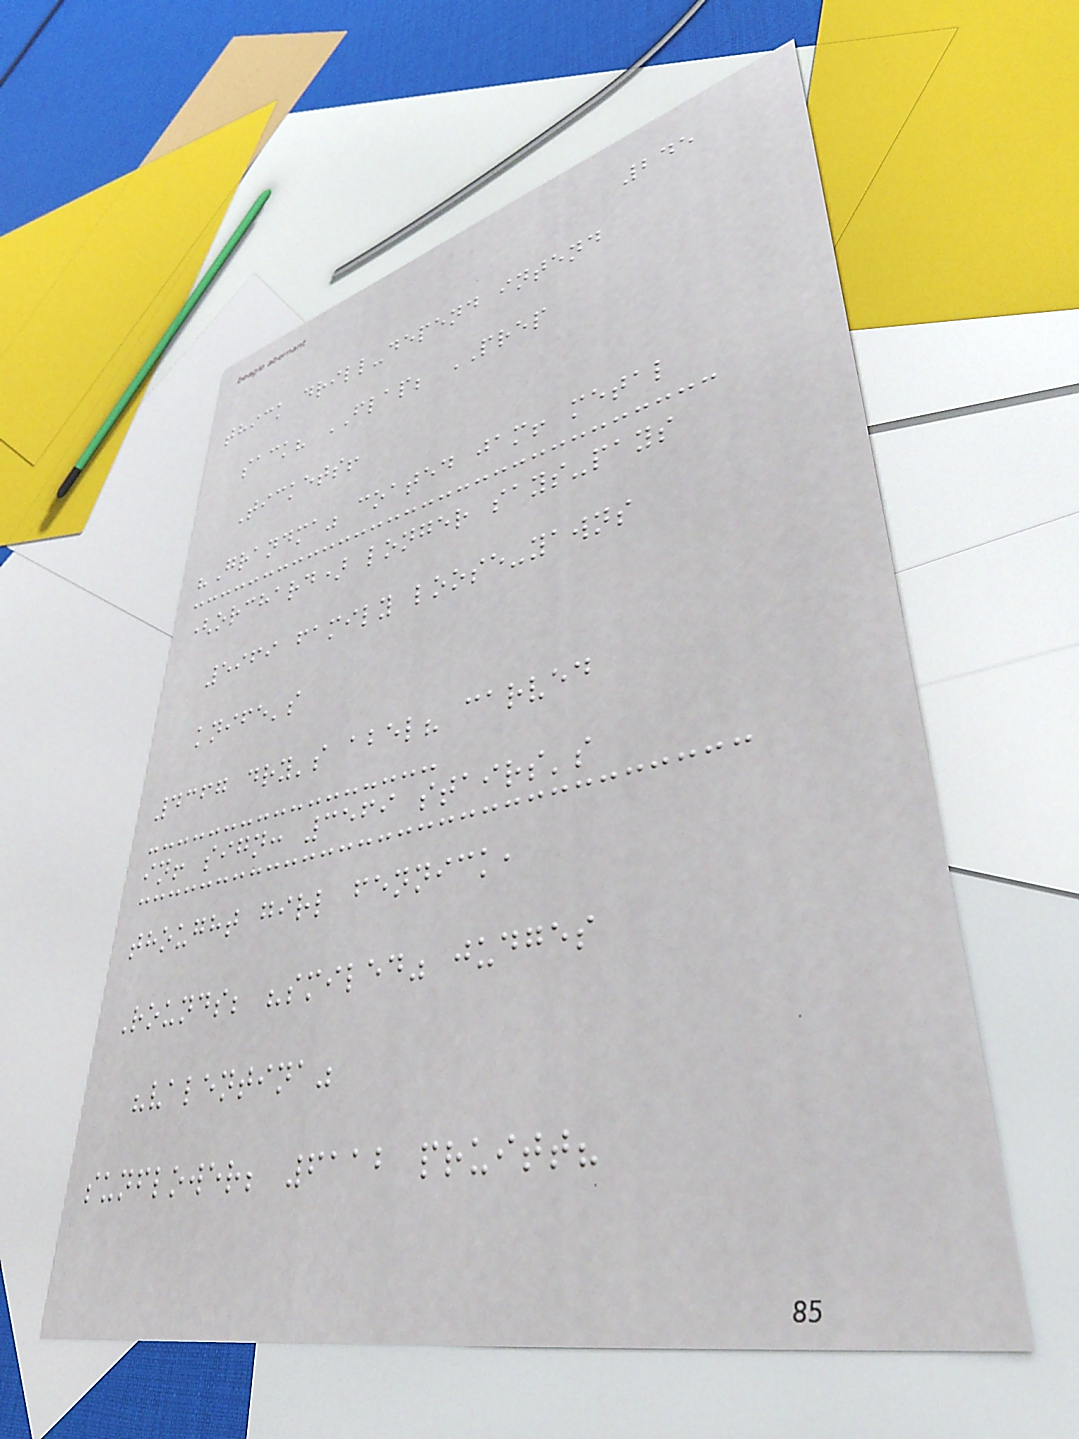245
thick drill-depend intend
sack? FLAP; PREP
Tickets!
"Grandma" coated jam! metal
(orchard) longer says-pays
5969 family loose-yawns
knife's
4367 dry's abel? carved
in! sign: 3569 stairs's
thought girl fennick,
Rounds; "smiled" judges
"valentina"
sunflower; 6112 pruitt?
